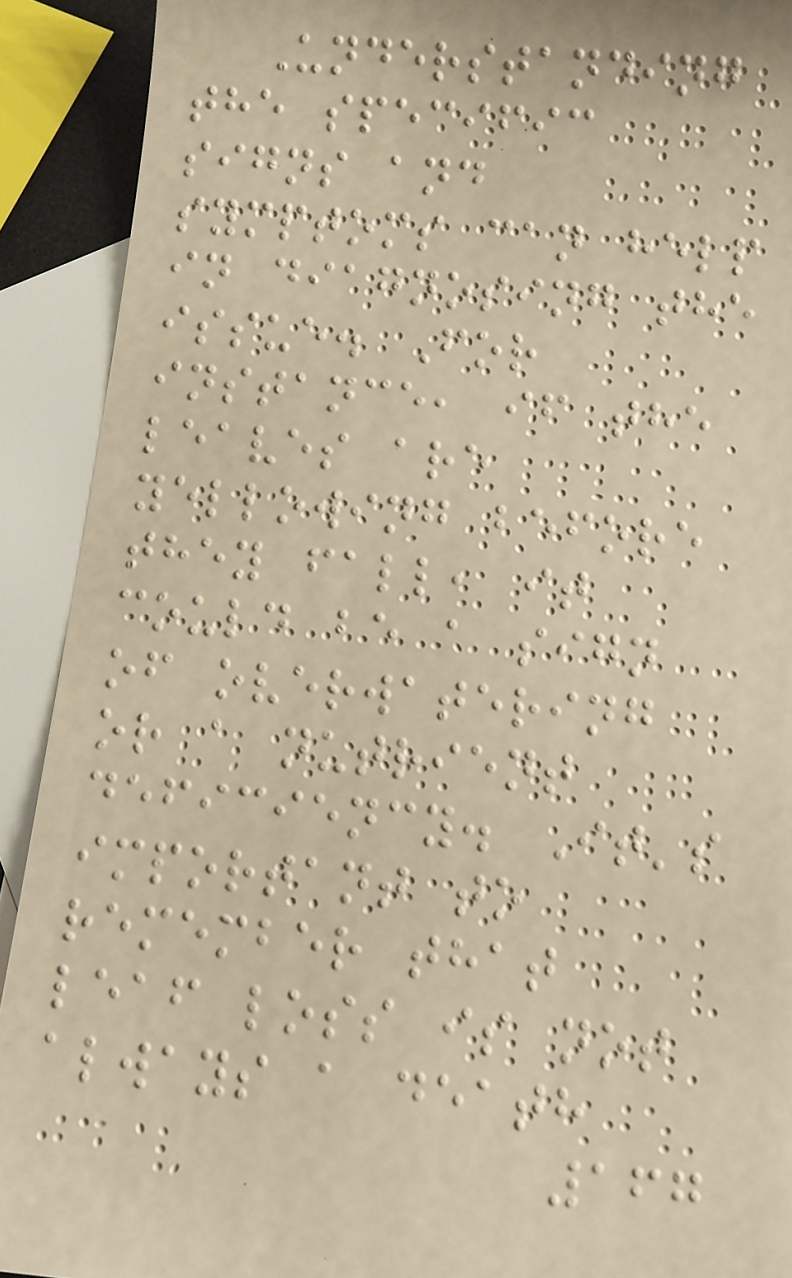Understanding
the specific
signs and
symptoms can help
in diagnosing the
issue. For
instance, if the
leaves are
yellowing before
they fall, it
could be a sign
of overwatering
or a nutrient
deficiency. It's
important to
remember that
leaf loss is not
always a death
167
